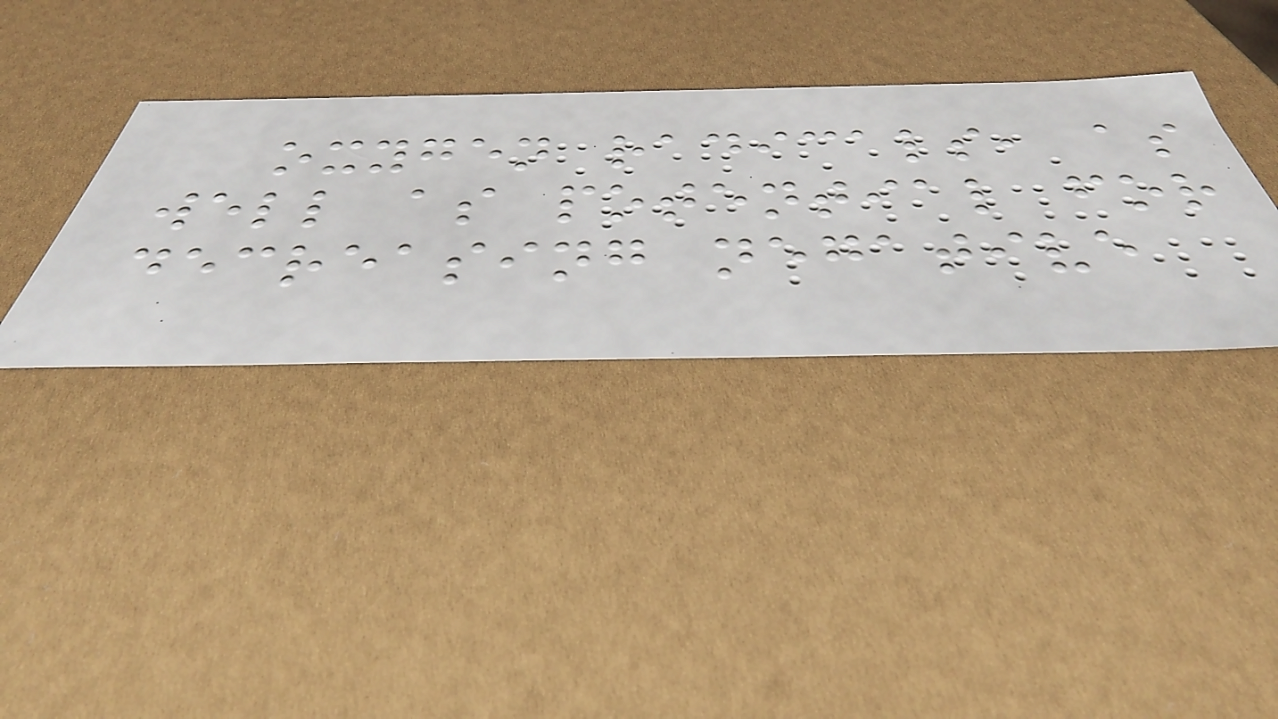oxygen radicals, as
well as potential for
decreasing negative
